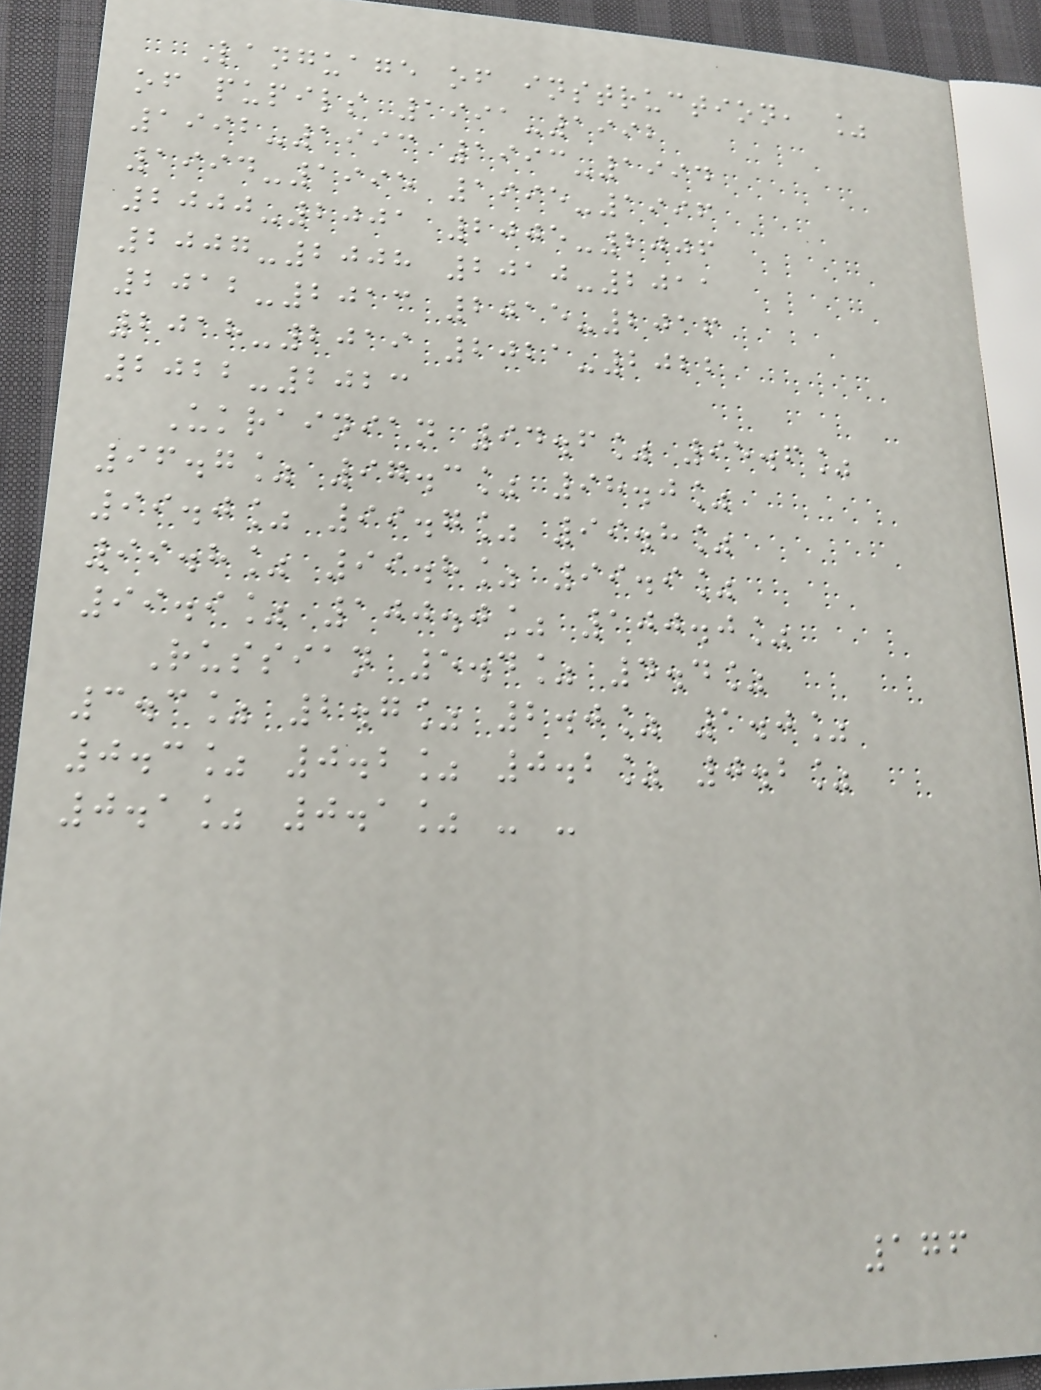Language of instruction, %
of pupils 1991-1992
1992-1993 1993-1994
1994-1995 1995-1996
2000-2001 2005-2006
2007-2008 2010-2011
2012-2013 2015-2016
2018-2019 2021-2022
2022-2023
Ukrainian 94.6% 95.6%
96.7% 97.3% 98.0%
99.0% 99.7% 99.8%
99.8% 99.8% 99.9%
99.9% 100.0% 100.0%
Russian 5.4% 4.4%
3.3% 2.7% 2.0% 1.0%
0.3% 0.2% 0.2% 0.2%
0.1% 0.1% - -
176
